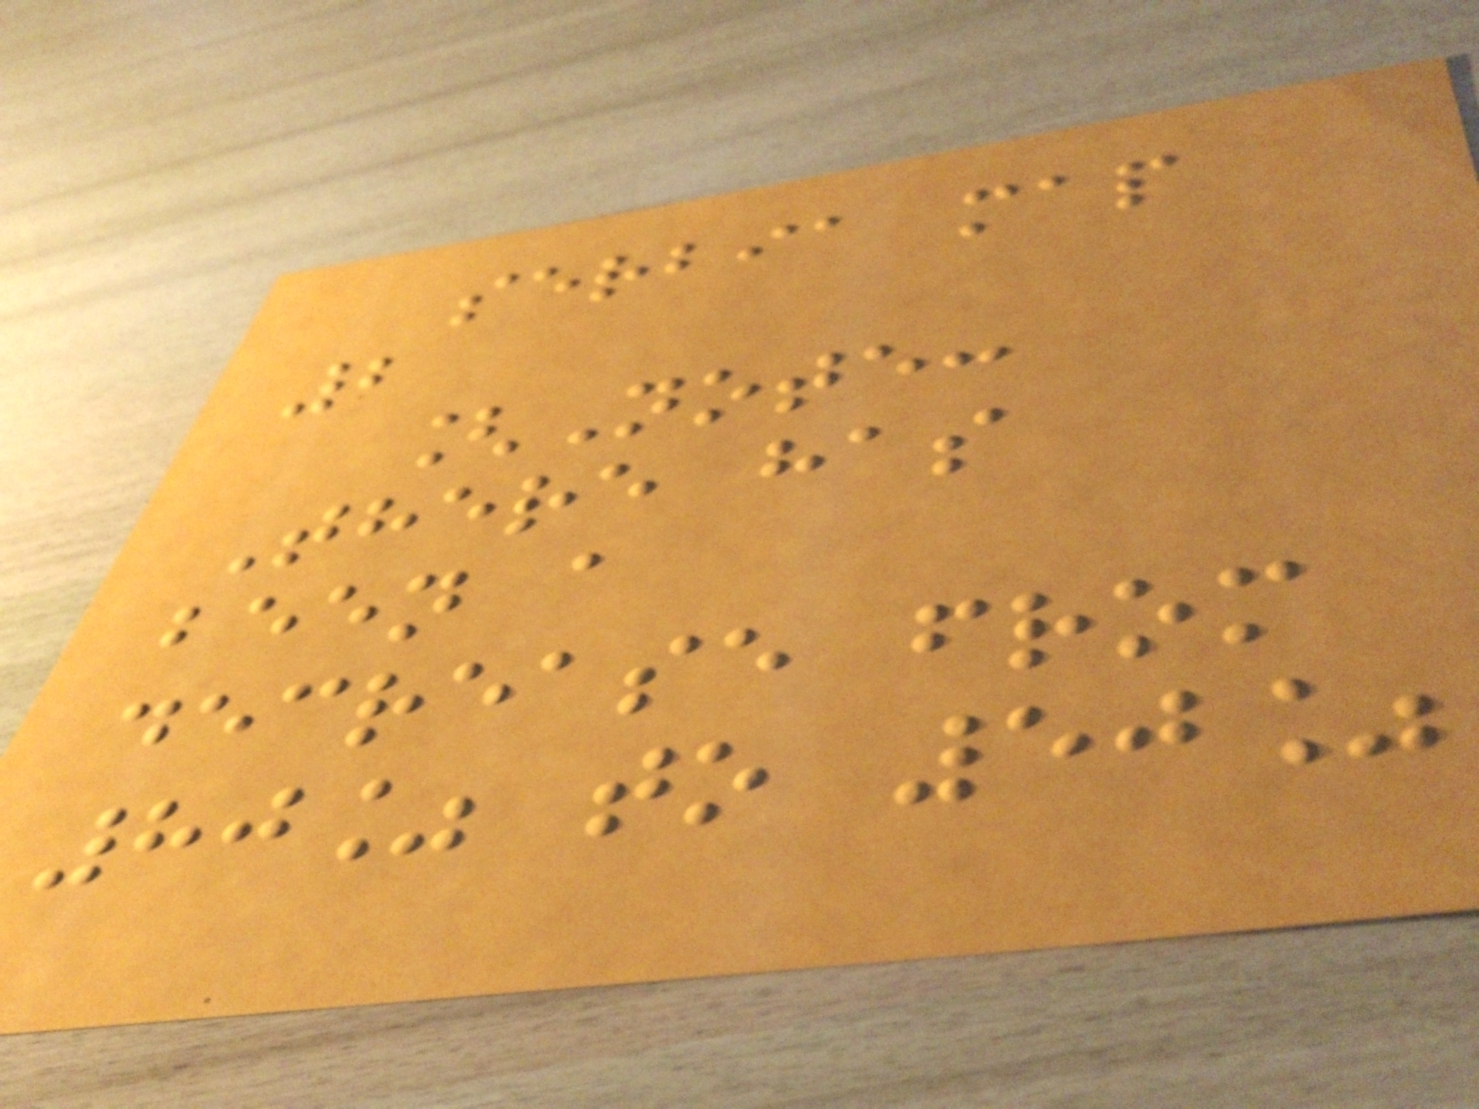serbia map
2
[Note:
There has
been a
decrease from
80% to 50%
